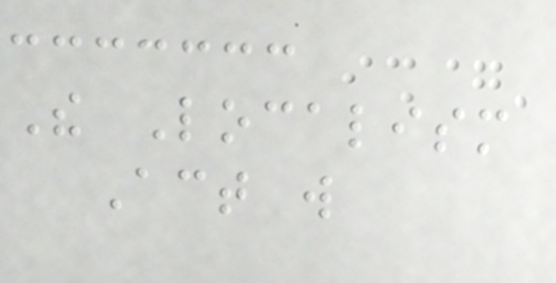The Localism
Act will
